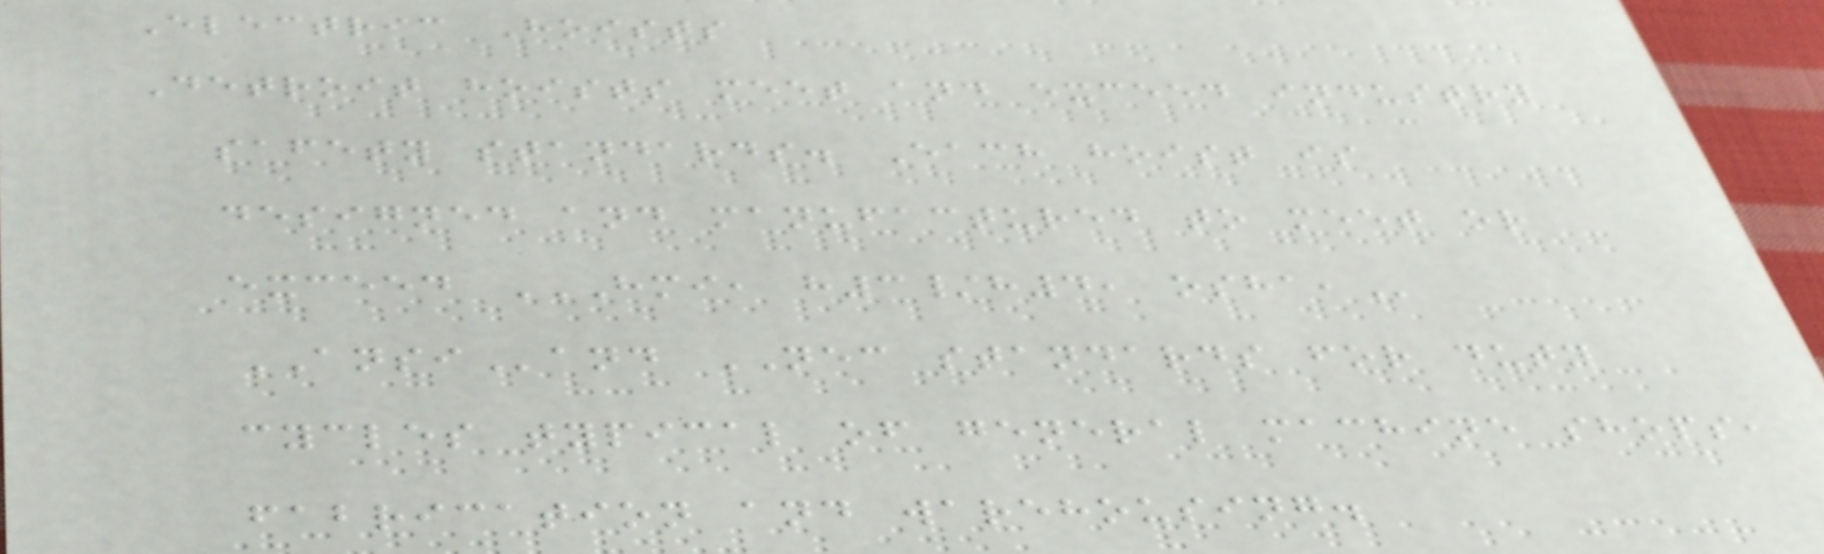Electric Hoists
Detroit hoists meet and exceed industry
safety standards. Each hoist is
designed and manufactured to meet or
exceed HMI, H3/H4, OSHA,
ANSIand NEC standards for duty
cycles typical of general machine shops,
fabrication and warehousing.
